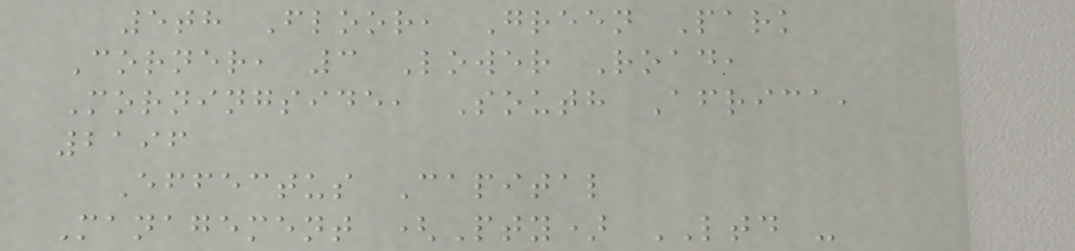5th Floor, Green Park
Corner, 3 Lower Road,
Morningside, South Africa,
2196
Effectus Capital
Management (Pty) LTD -
